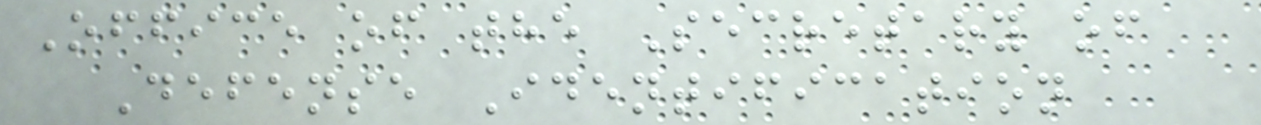Office of the Secretary of
Defense Identification
